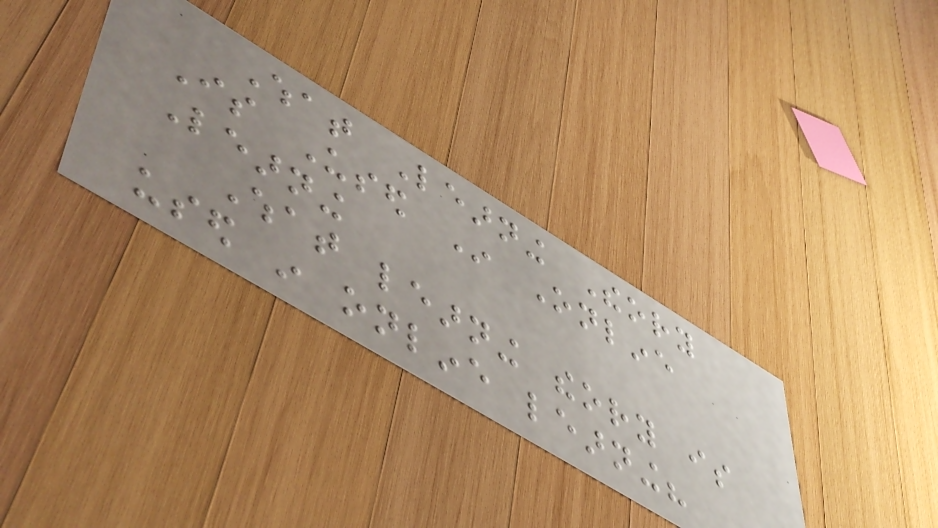What Learning Theory
Is Used In Online
Learning
What learning theory is
used in online learning?
